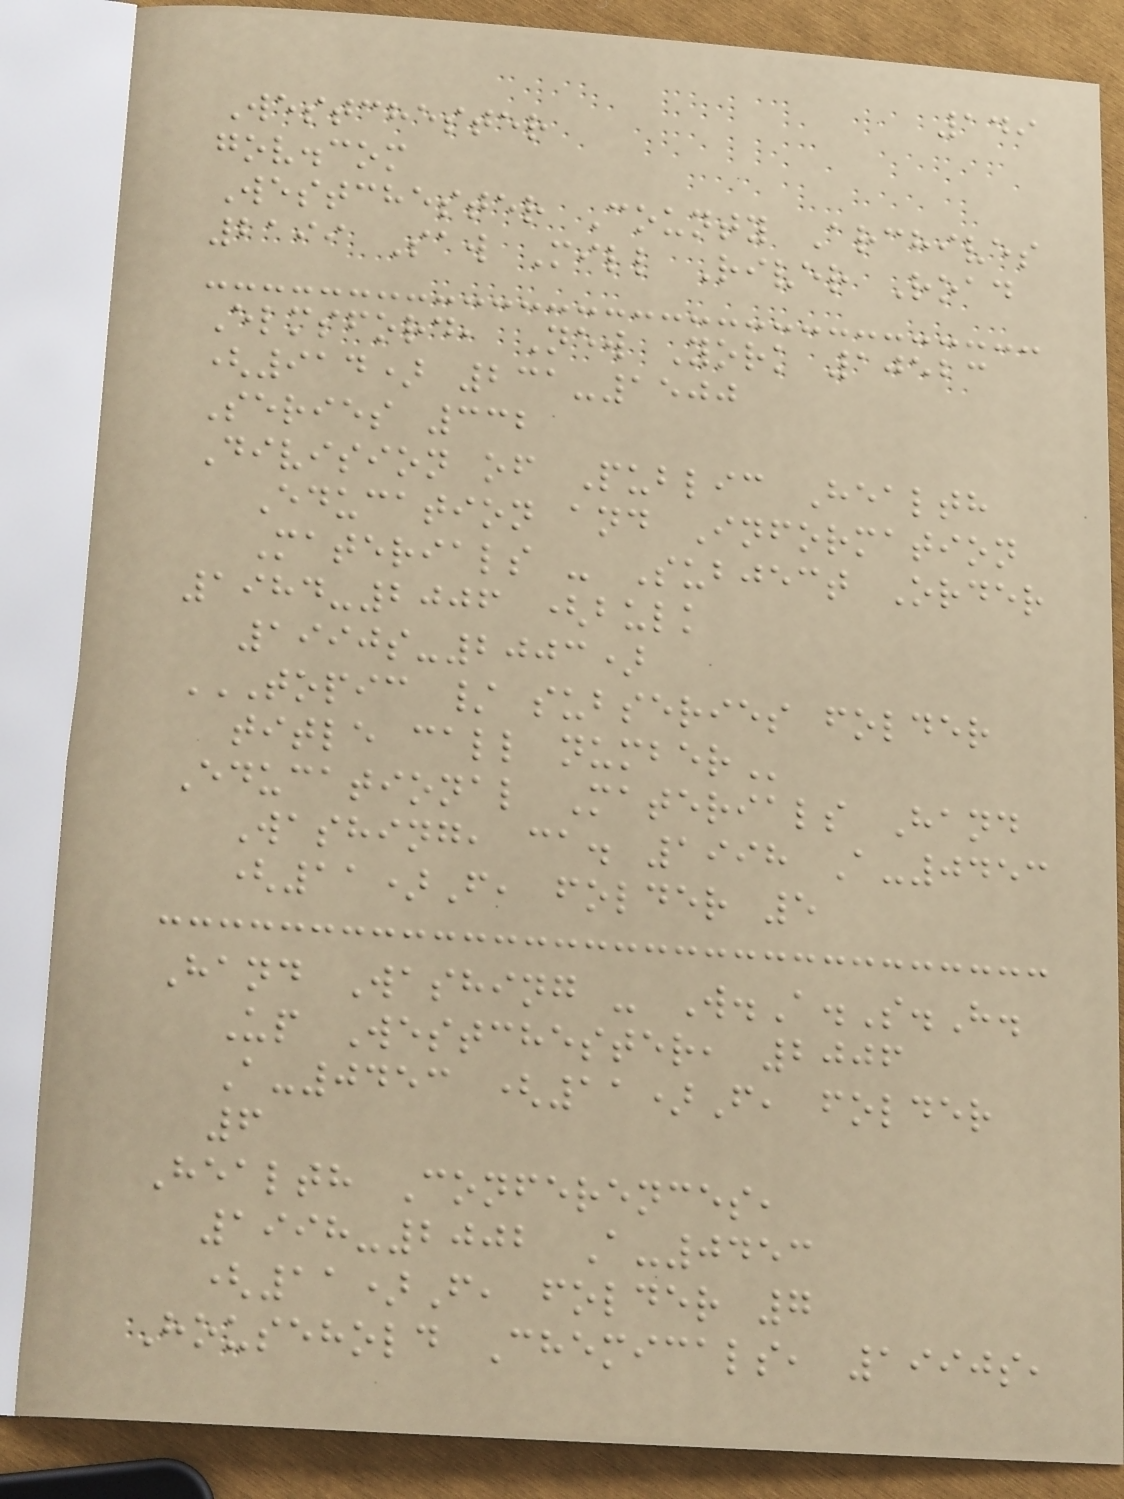149
Westchester
gov.com
Westchester County Archives
2199 Saw Mill River Road
Elmsford, New York 10523
(914) 231-1500
Series 332
Division of Public Health
Education and Information
Materials - Subject Order
1984-2006 (bulk
1990s-2003)
TOPIC / SUBSERIES FOLDER
TITLE CALL NUMBER
Educational Materials Hand
Washing, ca. 1998 A-0453
(11)F, folder 5
Hand Washing - W.A.S.H.
Up Westchester, 2006
A-0453 (11)F, folder
6
Health Conferences,
1998-2002 A-0453
(11)F, folder 7
Household Chemicals, 1990s,
